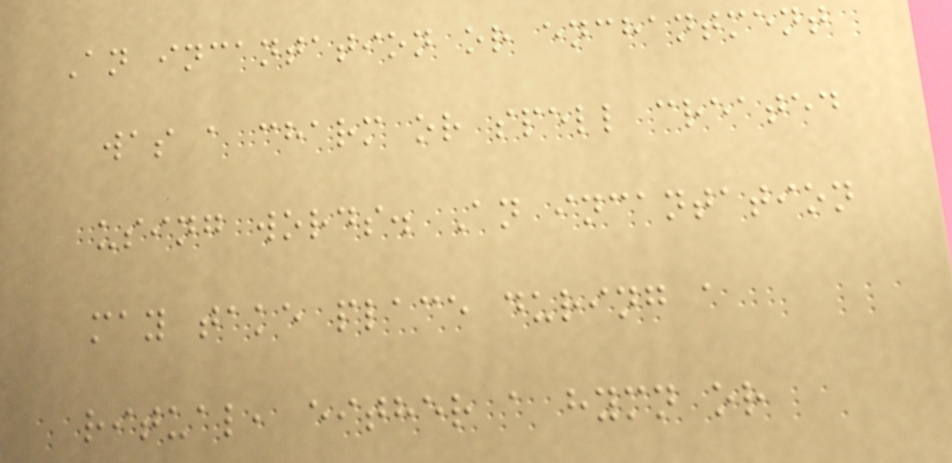An incantation or enchantment
was a charm or spell created
using words. An incantation
may take place during a
ritual, either a hymn or
